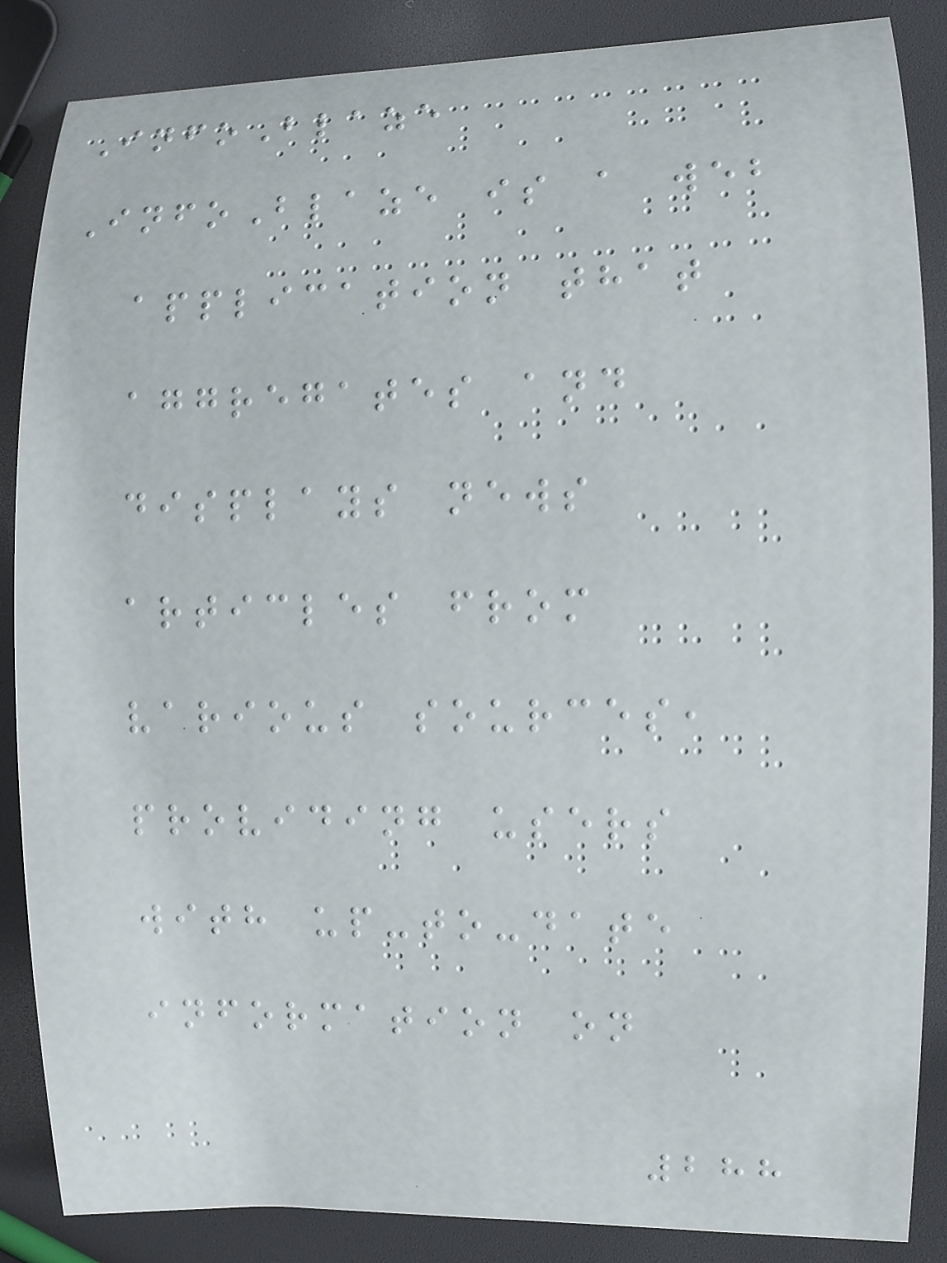InfoBlaze
InfoBlaze is a web
application that
aggregates and
displays news
articles from
various sources,
providing users
with up-to-date
information on
288
